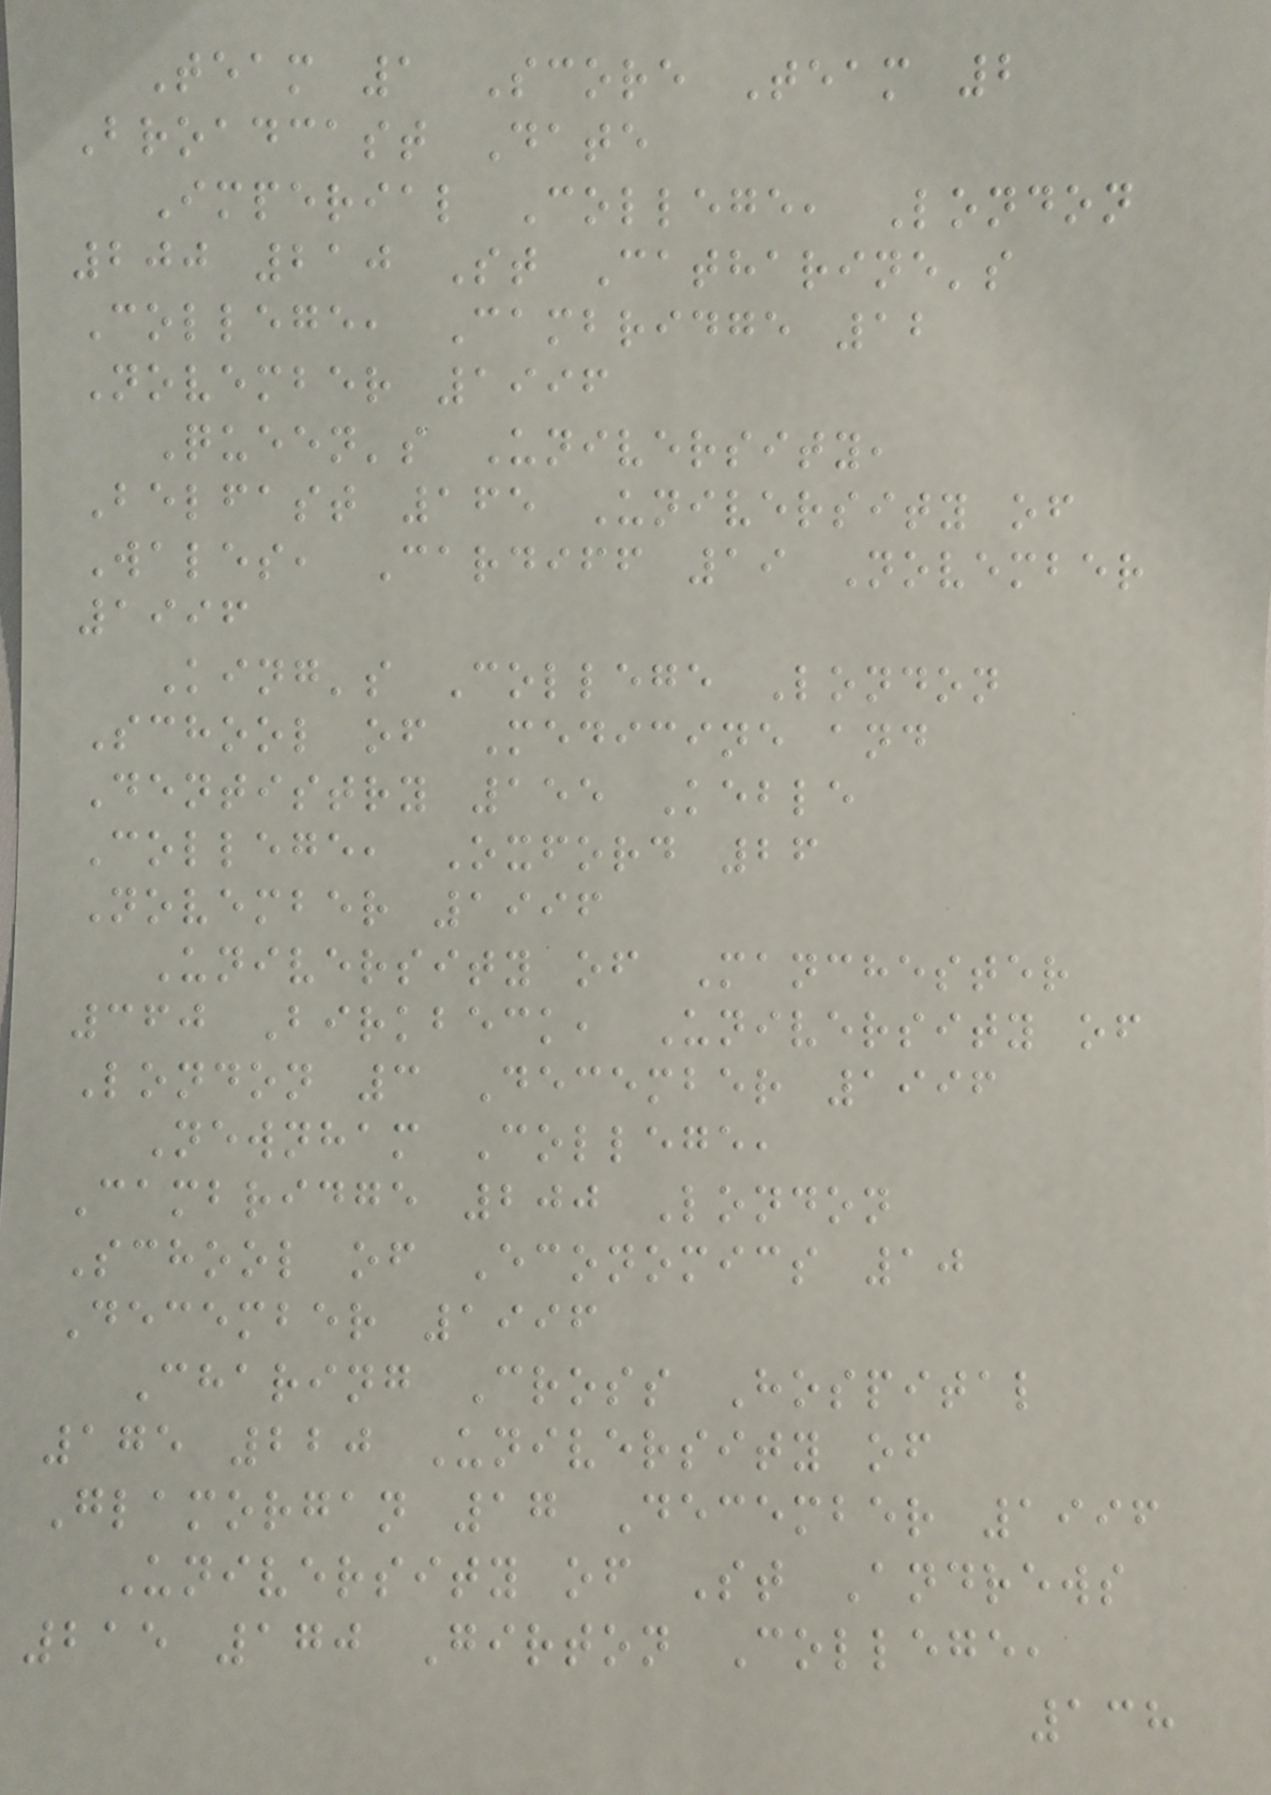Team 1 Score Team 2
Broadcast Date
Imperial College, London
200 210 St Catharine's
College, Cambridge 12
November 1996
Queen's University,
Belfast 165 University of
Wales, Cardiff 19 November
1996
King's College London
School of Medicine and
Dentistry 155 Keble
College, Oxford 26
November 1996
University of Manchester
360 Birkbeck, University of
London 3 December 1996
Newnham College,
Cambridge 200 London
School of Economics 10
December 1996
Charing Cross Hospital
175 220 University of
Glamorgan 17 December 1996
University of St Andrews
215 170 Girton College,
138
